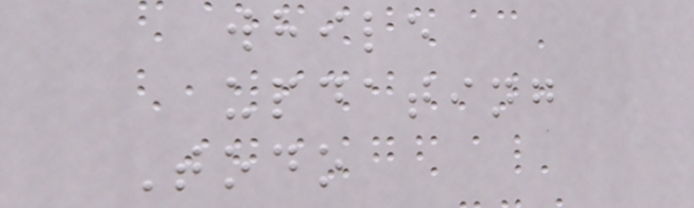while
updating
Todo
